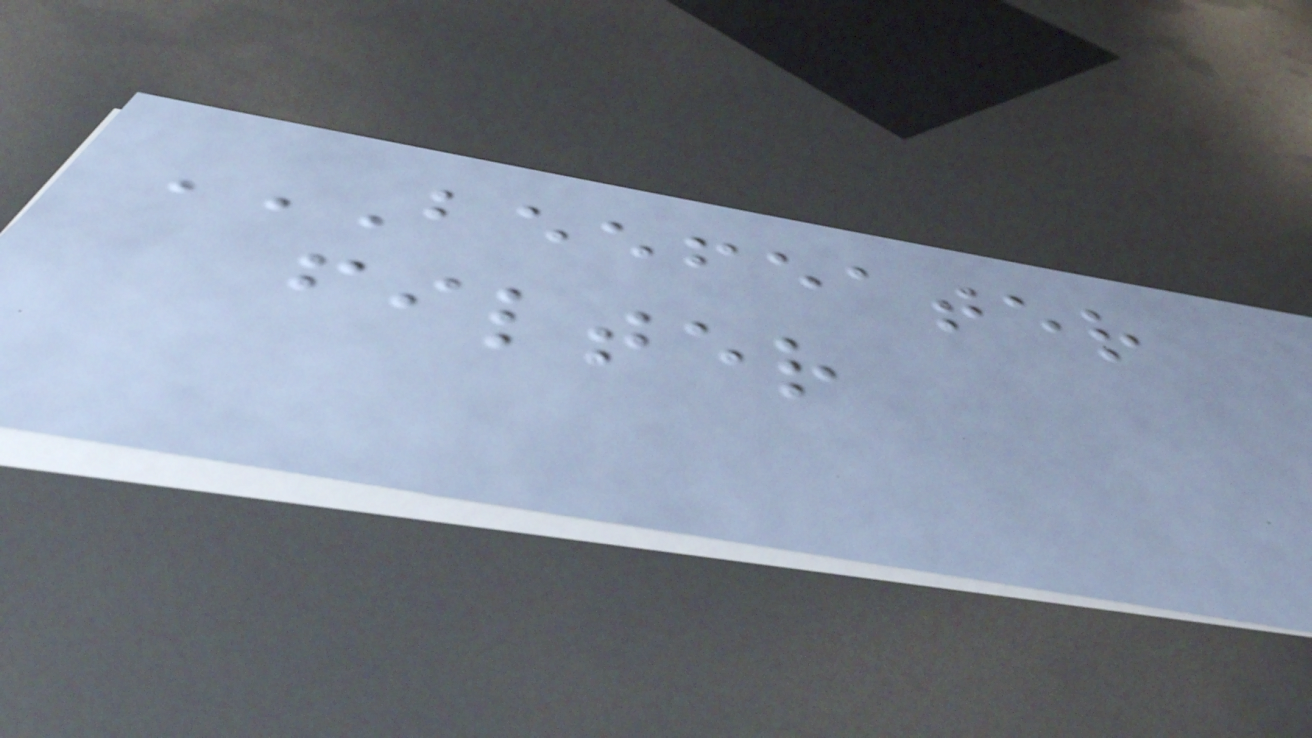BEEFEATER
FILTER
